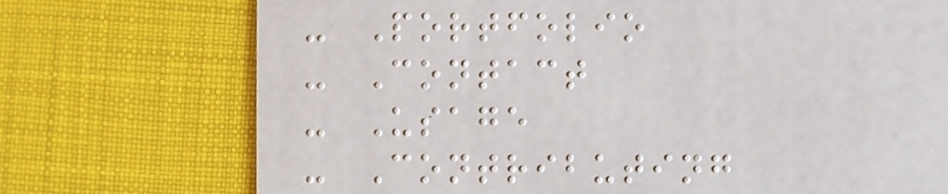- Portfolio
- Contact
- Usage
- Contributing
